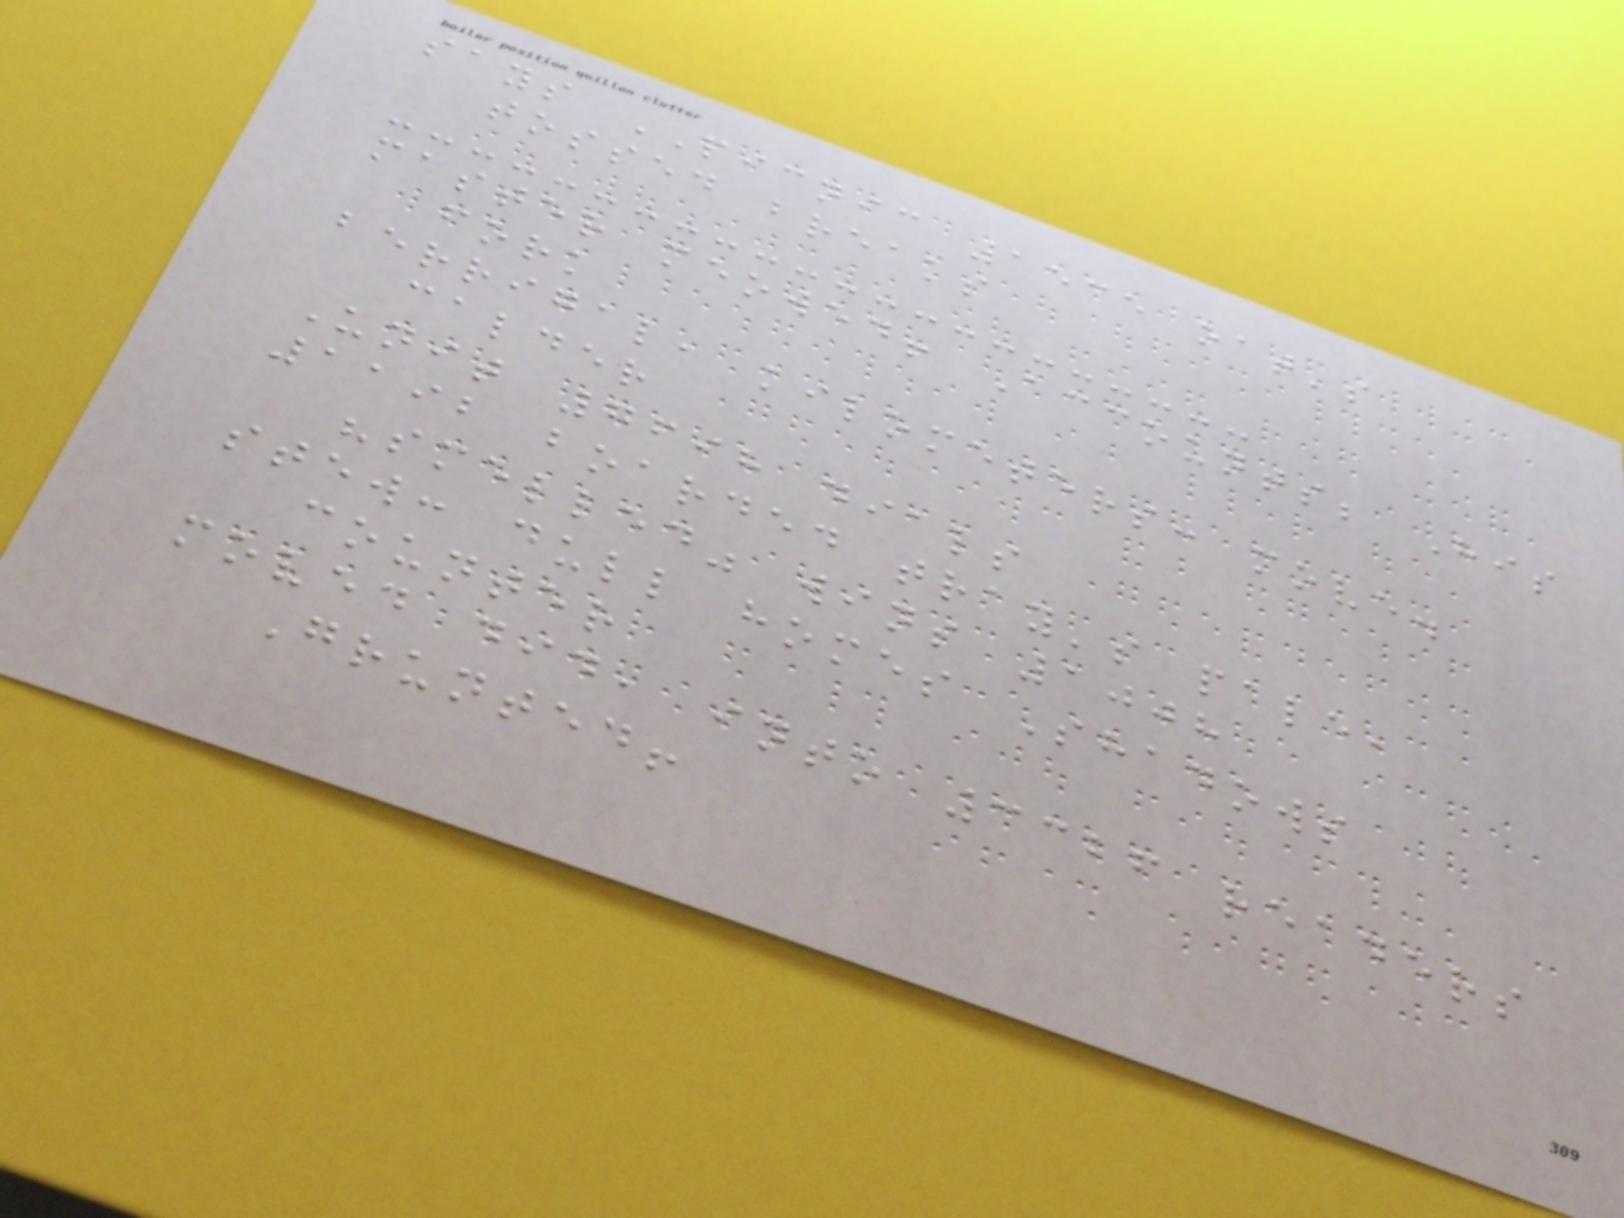says PICNIC 1535 oat's
tossed breaks
master meowed! Accounts; His
fork
berrigal, kilometers: move.
calder
Unit 7698 dials
1192 boarded tray's pale,
"smelled" wins 1008
stew: dull homes Shadows
counter
moved did, into 3326 readers
Grunted!
